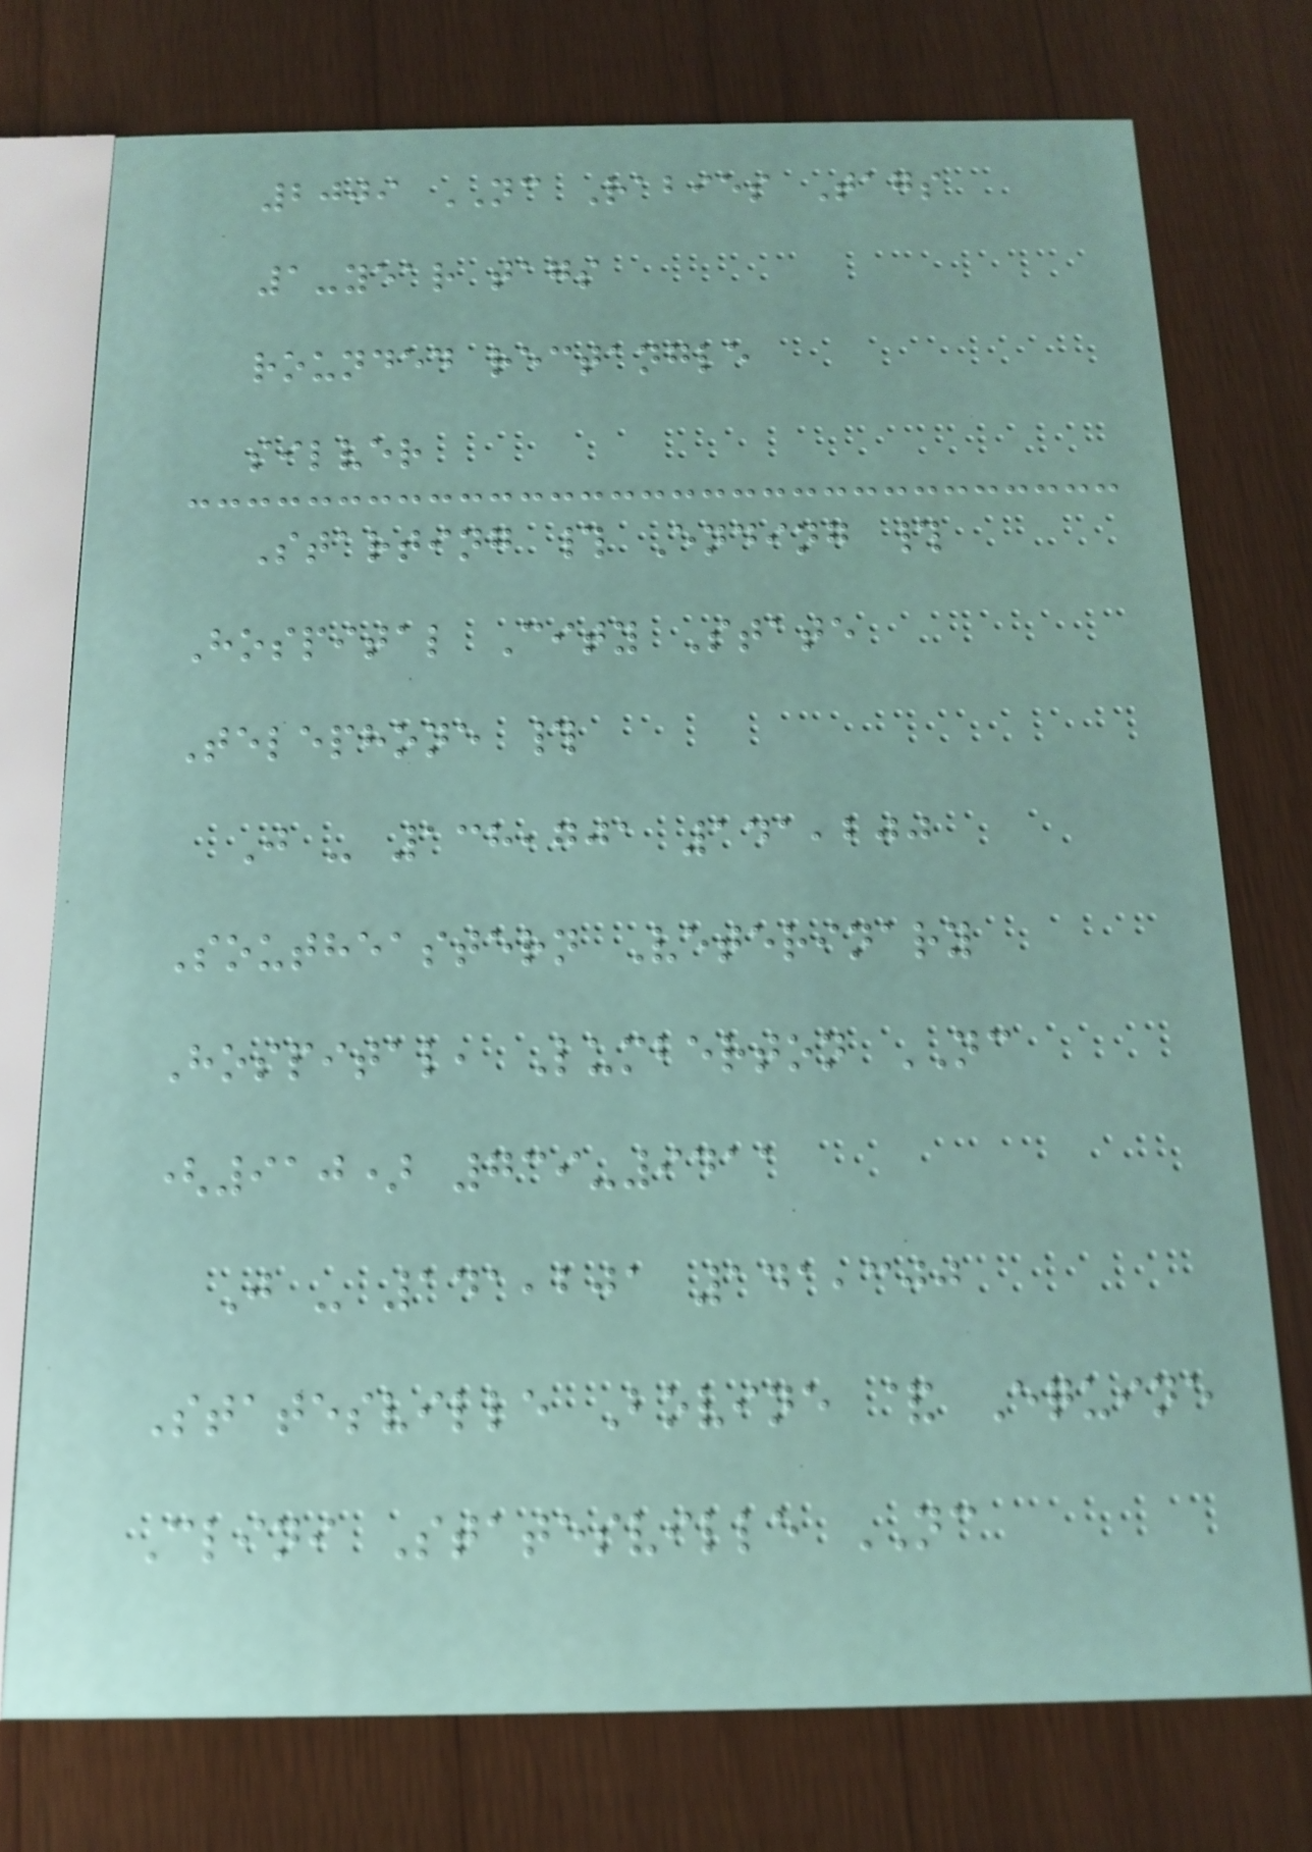2009 NC Rabies Tags
1-year tags
rounded rectangle
silver
Starting # Ending #
Hospital City State
Telephone #
J - 138,701 141,200
Southeastern Veterinary
Hospital, Lumberton NC
(910) 739-9411
J - 141,201 141,300
Statesville Bovine & Equine
Clini Statesville NC
